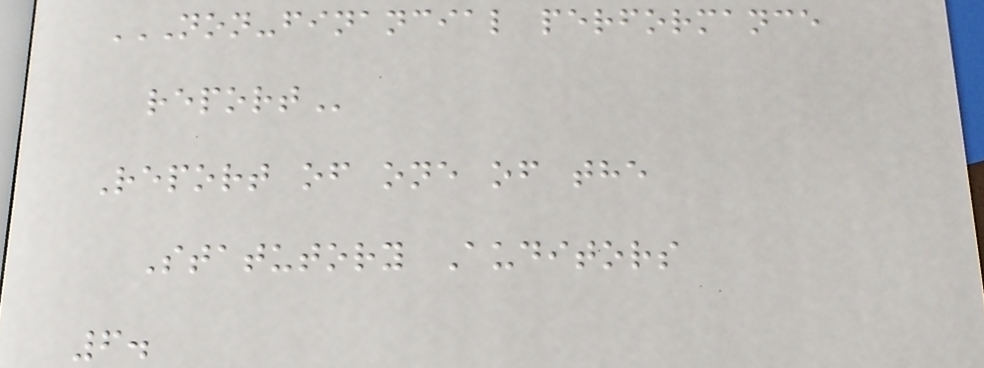NON-FINANCIAL PERFORMANCE
REPORT
Report of one of the
Statutory Auditors
6.
